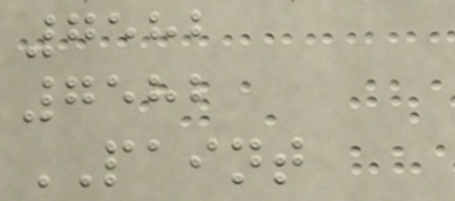7582
7582
PAINT
